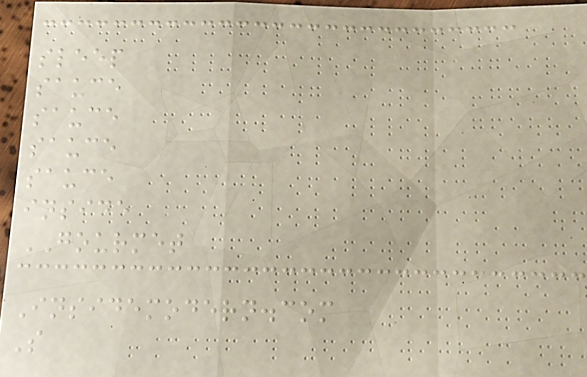sleep
sauce
sauce
sauce
sauce
inside
GOURMET
Insidemodern.com
S
